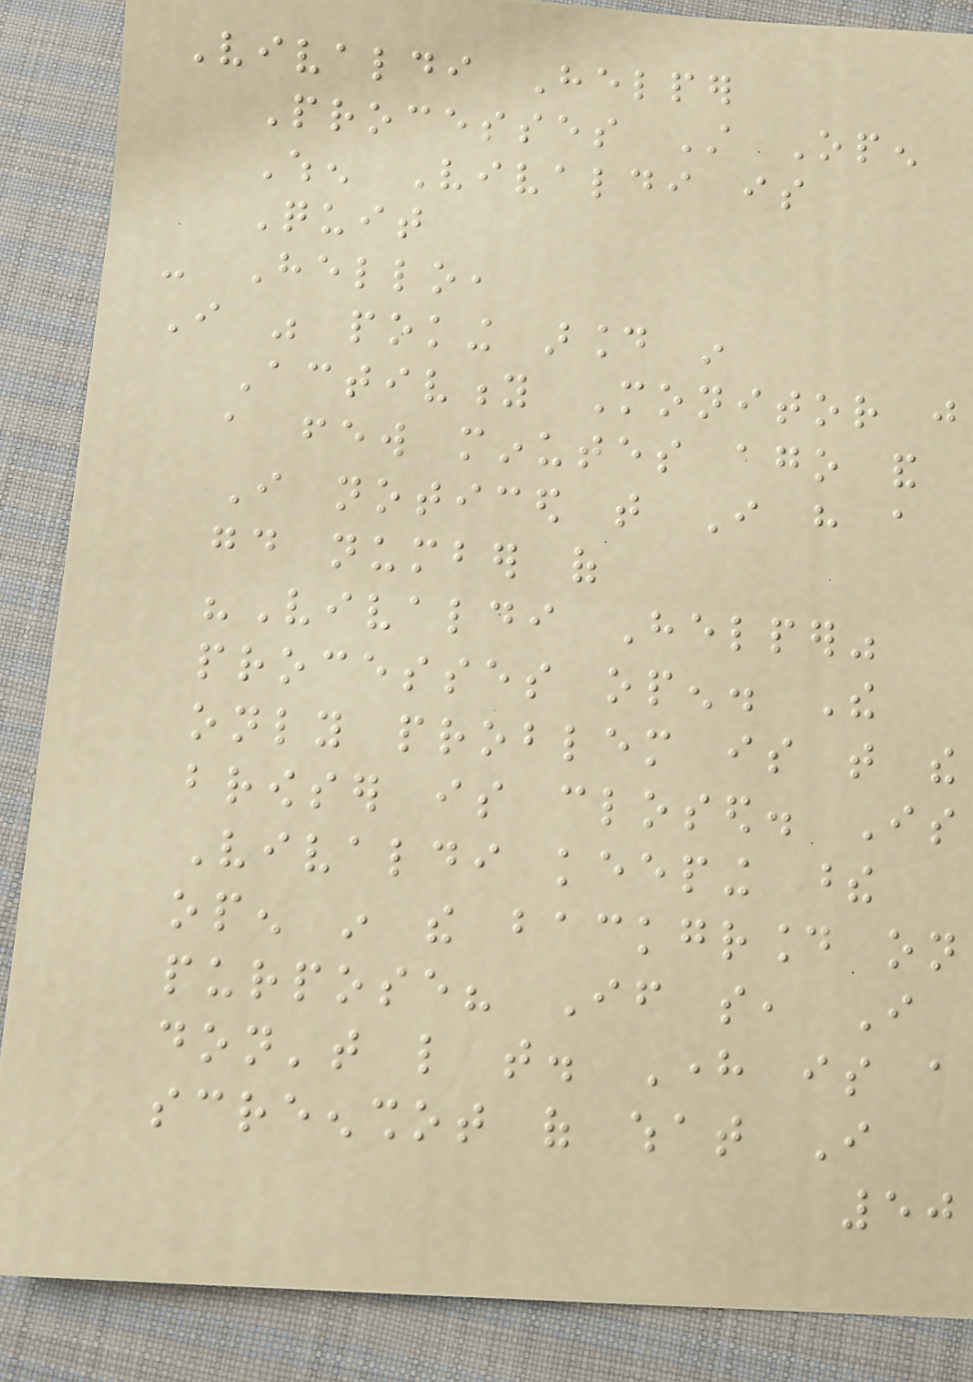Vivaldi Helper
Processes Still Open
When Vivaldi is
Quit
- Hello,
I was poking around in
Activity Monitor just
a few minutes ago and
I noticed that I have a
good number of
"Vivaldi Helper"
processes open. The
only problem is that the
browser is closed. Is
Vivaldi keeping these
open in the background on
purpose? If so, I
don't like that. Here is a
screenshot of what I
50
